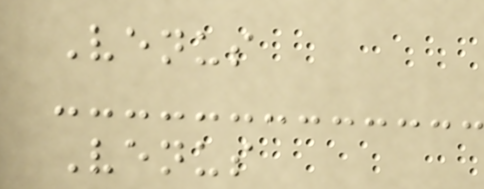Venus
Venus
